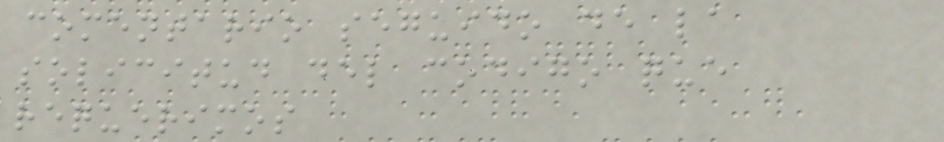comentario seguido de la
solicitud del codigo que
requerimos
